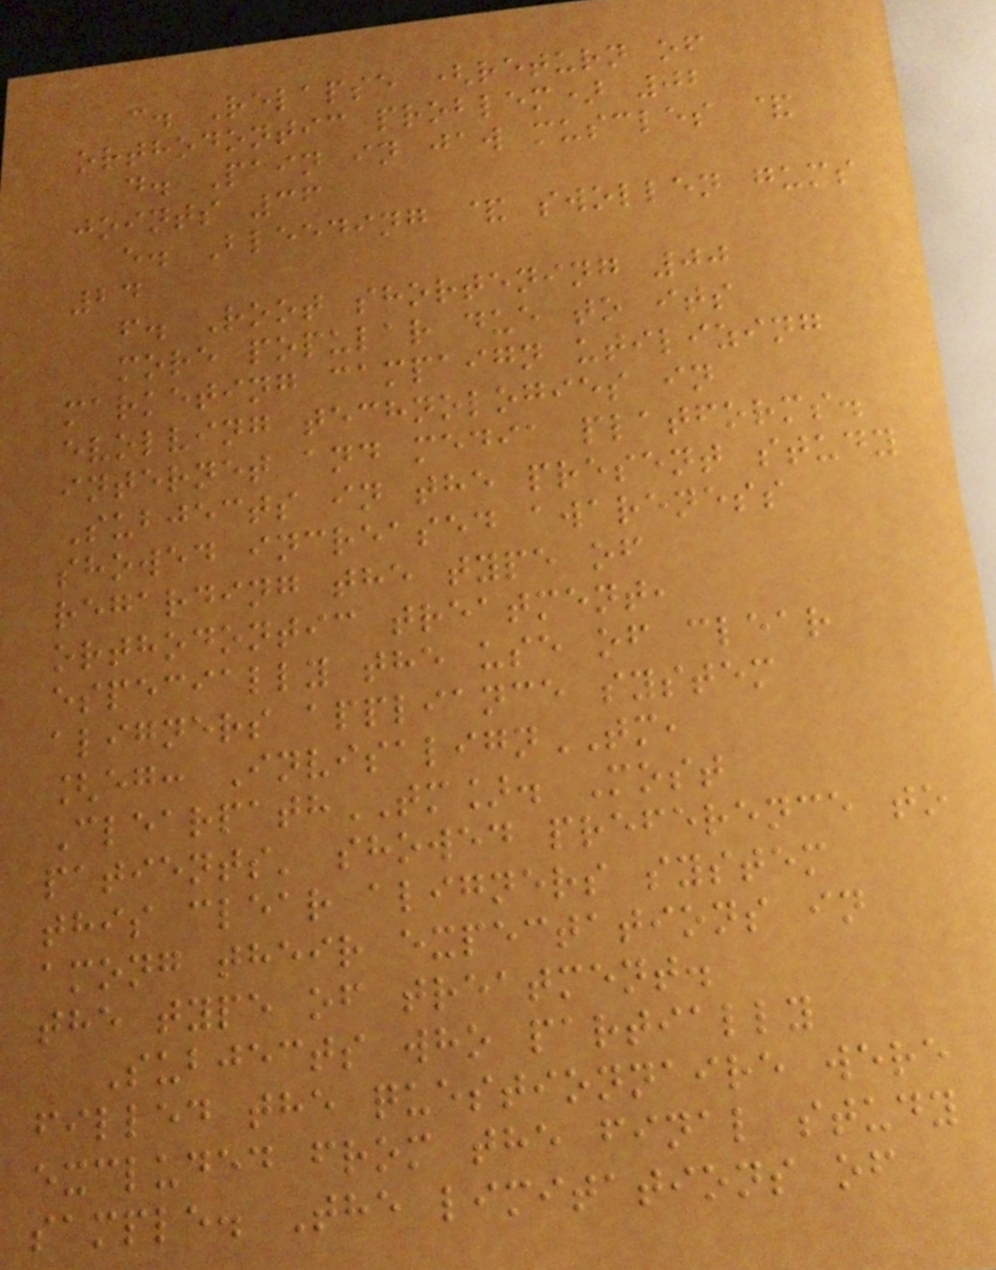c. Relapse (return of
orthodontic problem) 02
d. Pain in jaw muscles &
joints 36
e. Bleeding & swollen gums
24
f. Root shortening 00
more popular due to its
marketing campaign utilizing
evolving technologies in
internet and media platforms.
Subjects in the present study
showed increased awareness
regarding the type of
orthodontic treatment,
especially the use of clear
aligners appliance system
[eg: InvisalignTM,
ClearpathTM]. Most
patients' showed preference to
this clear aligners system
among their expectations in
the type of treatment.
Subjects who partially
filled the questionnaire were
excluded from the final study
sample. The limitations of
